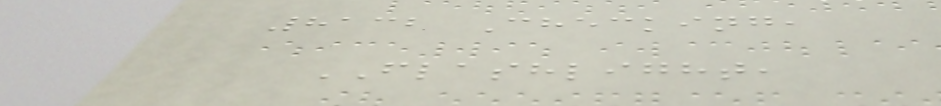8132 Checking,
FLASHLIGHT,
